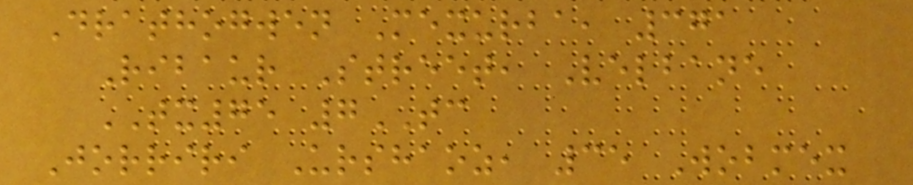Drathogwen Mexurba, 371
Ribaur Street, Velbane
TX75 7TC
Jorriri Urshaoz, 35 Wobmex
